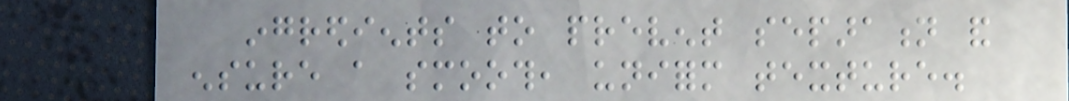ingredients to prevent separation and
ensure a smooth, uniform texture.
